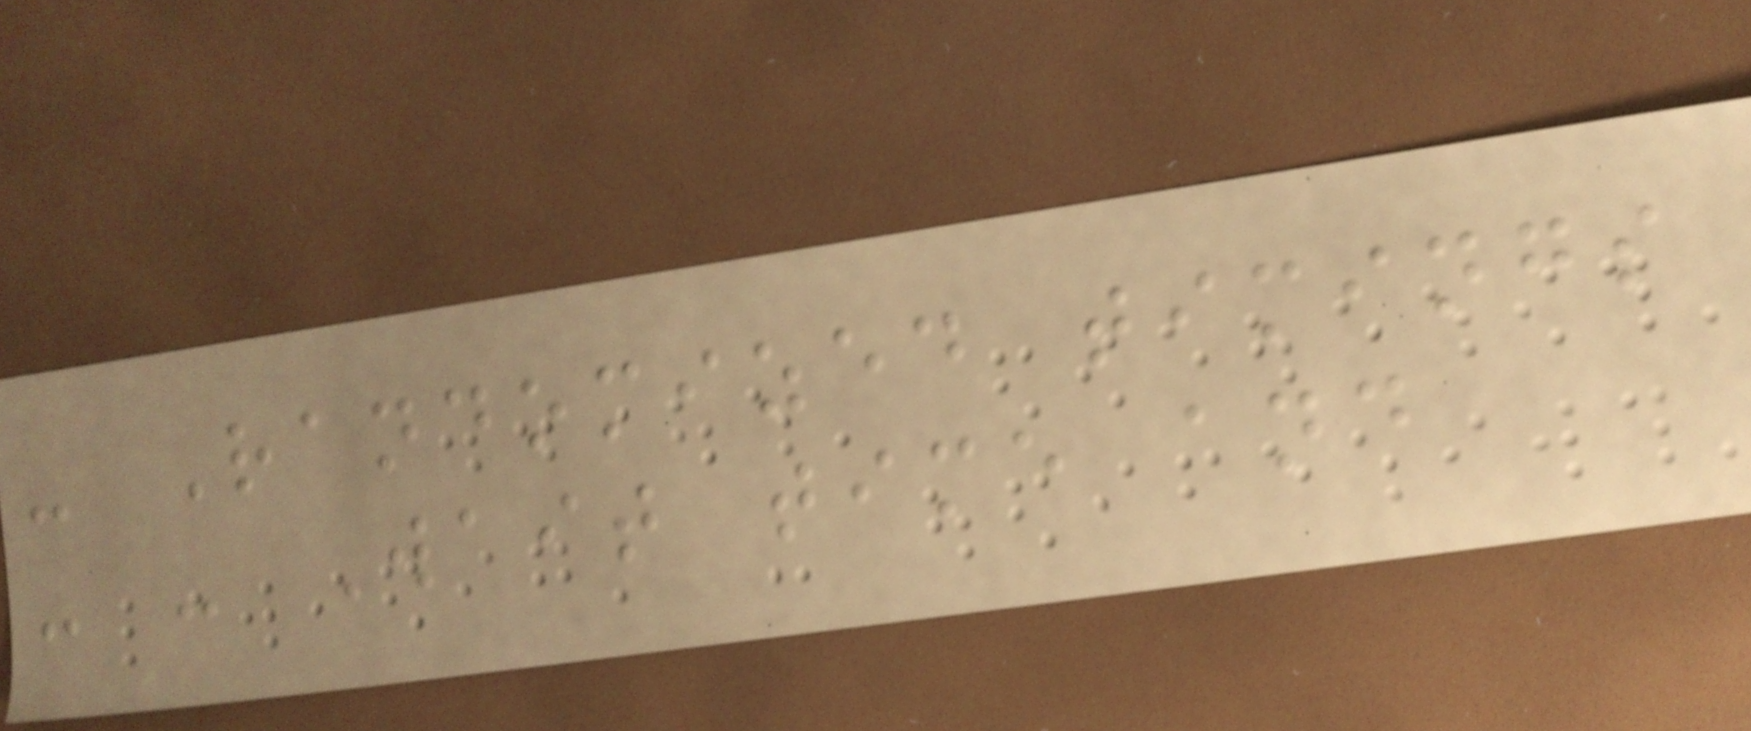- Randomized timings
- - Wait time and
